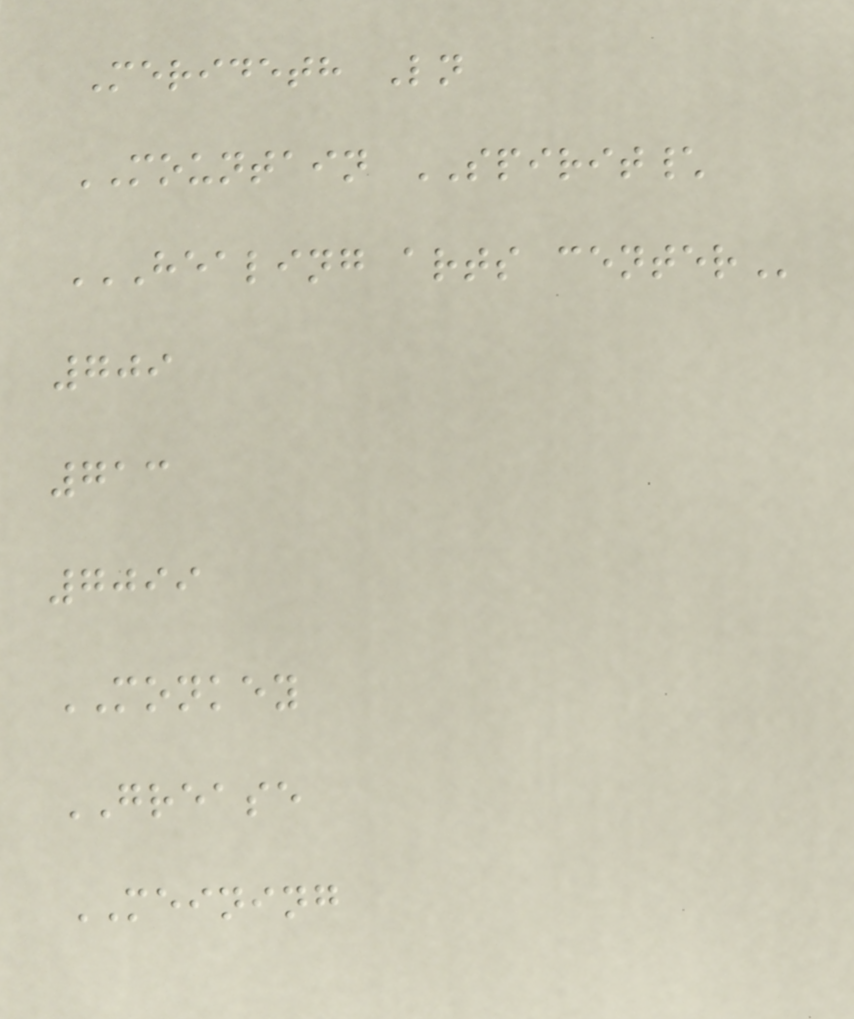Merideth Ln
MOUNTAIN SPIRIT\
HEALING ARTS CENTER
709
713
7099
MONKEY
GREASE
MEINING
